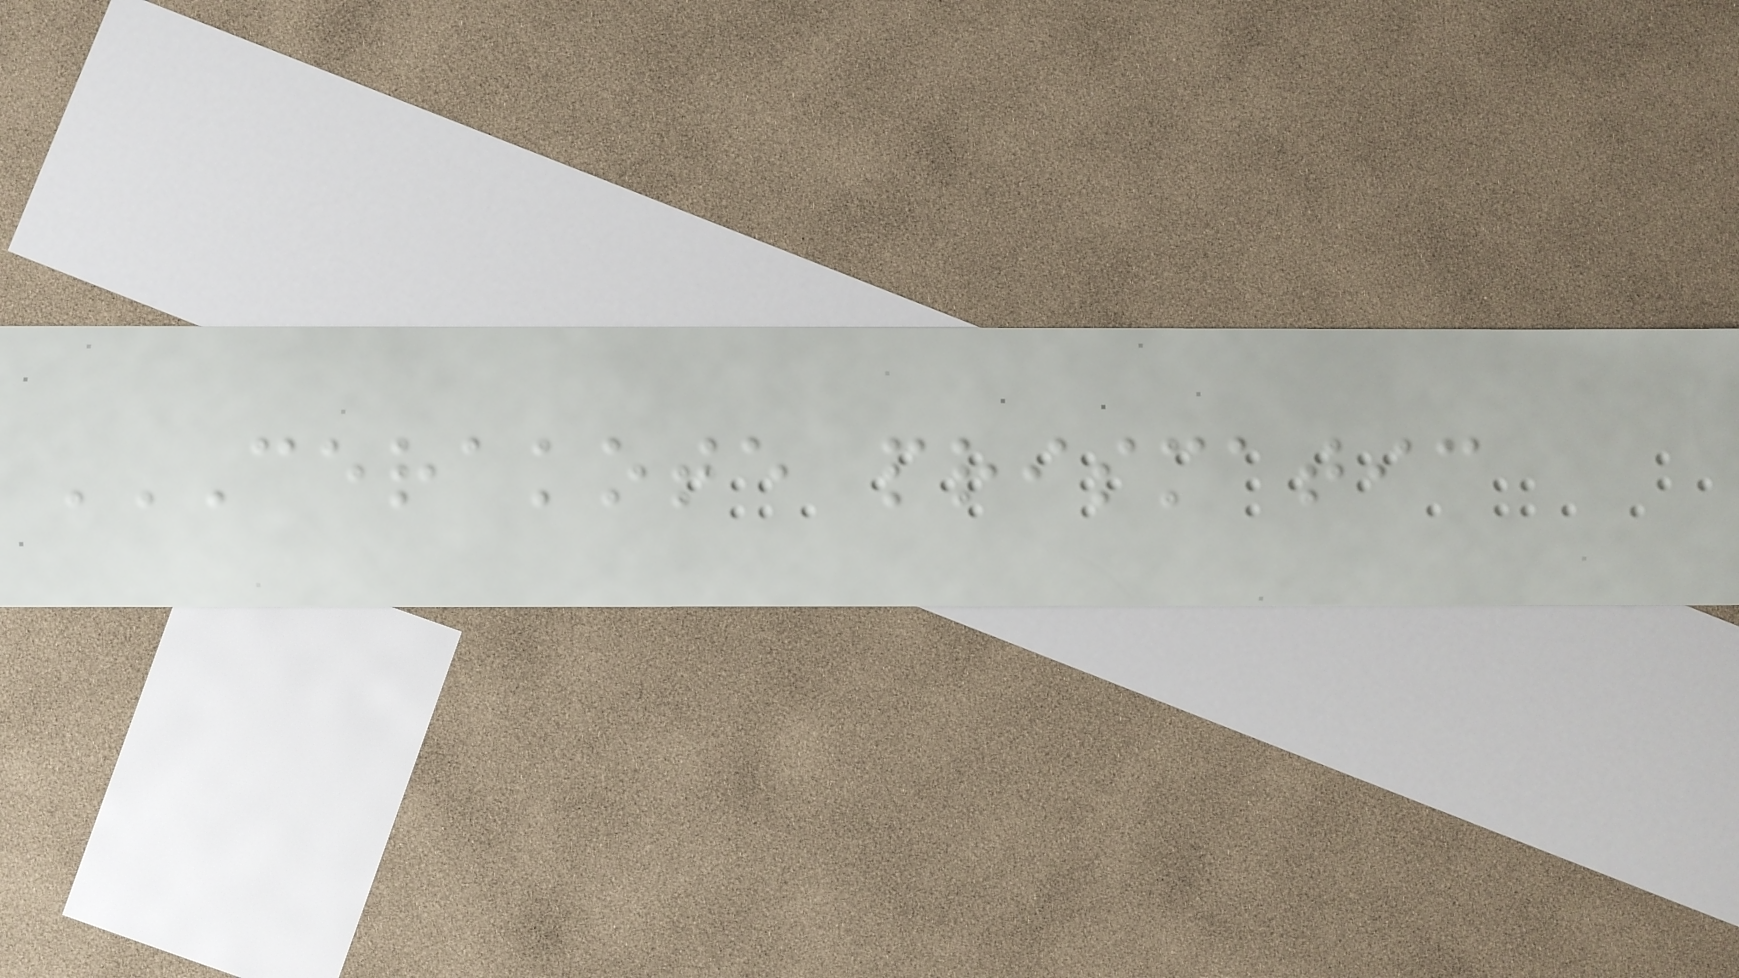CERAKOTE PRISMATIC
